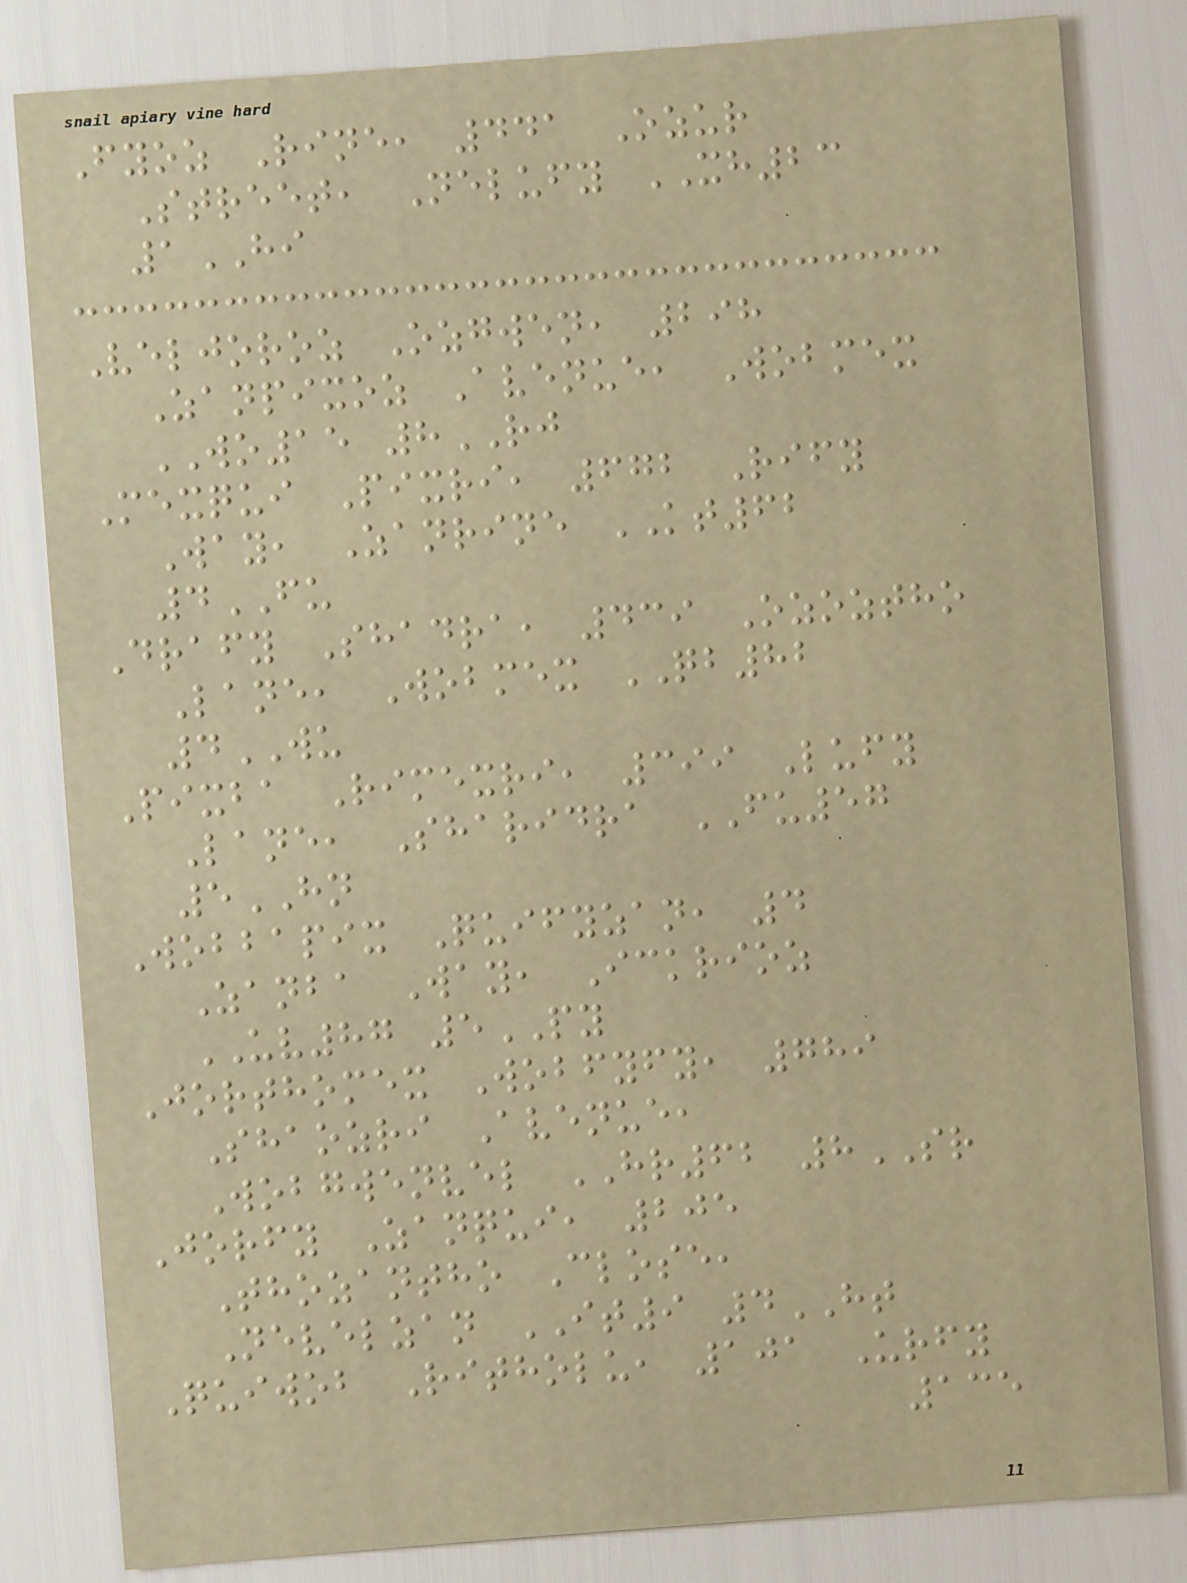Fyoz Rine, 441 Ozur
Street, Nelufy XH23
1HI
Veljoroz Ozgwen, 298
Zanpixoz Avenue, Wobmex
WO15 8RJ
Mexqui Pixri, 672 Rify
Way, Zanrine KT62
4FU
Drafy Shadra, 439 Ozoztho
Lane, Wobmex QB82
4WU
Pixba Rimexri, 399 Lufy
Lane, Sharidra FU57
5HN
Wobbapix Quifyzan, 4
Zanba Way, Ickrioz
UV87 5PY
Jorthomex Wobfyfy, 789
Shaozri Avenue,
Wobgwenvel HR62 8SR
Jorfy Zanqui, 205
Thozantho Close,
Nevelzan IT9 4HT
Quiwob Ritholu, 101 Urfy
135
